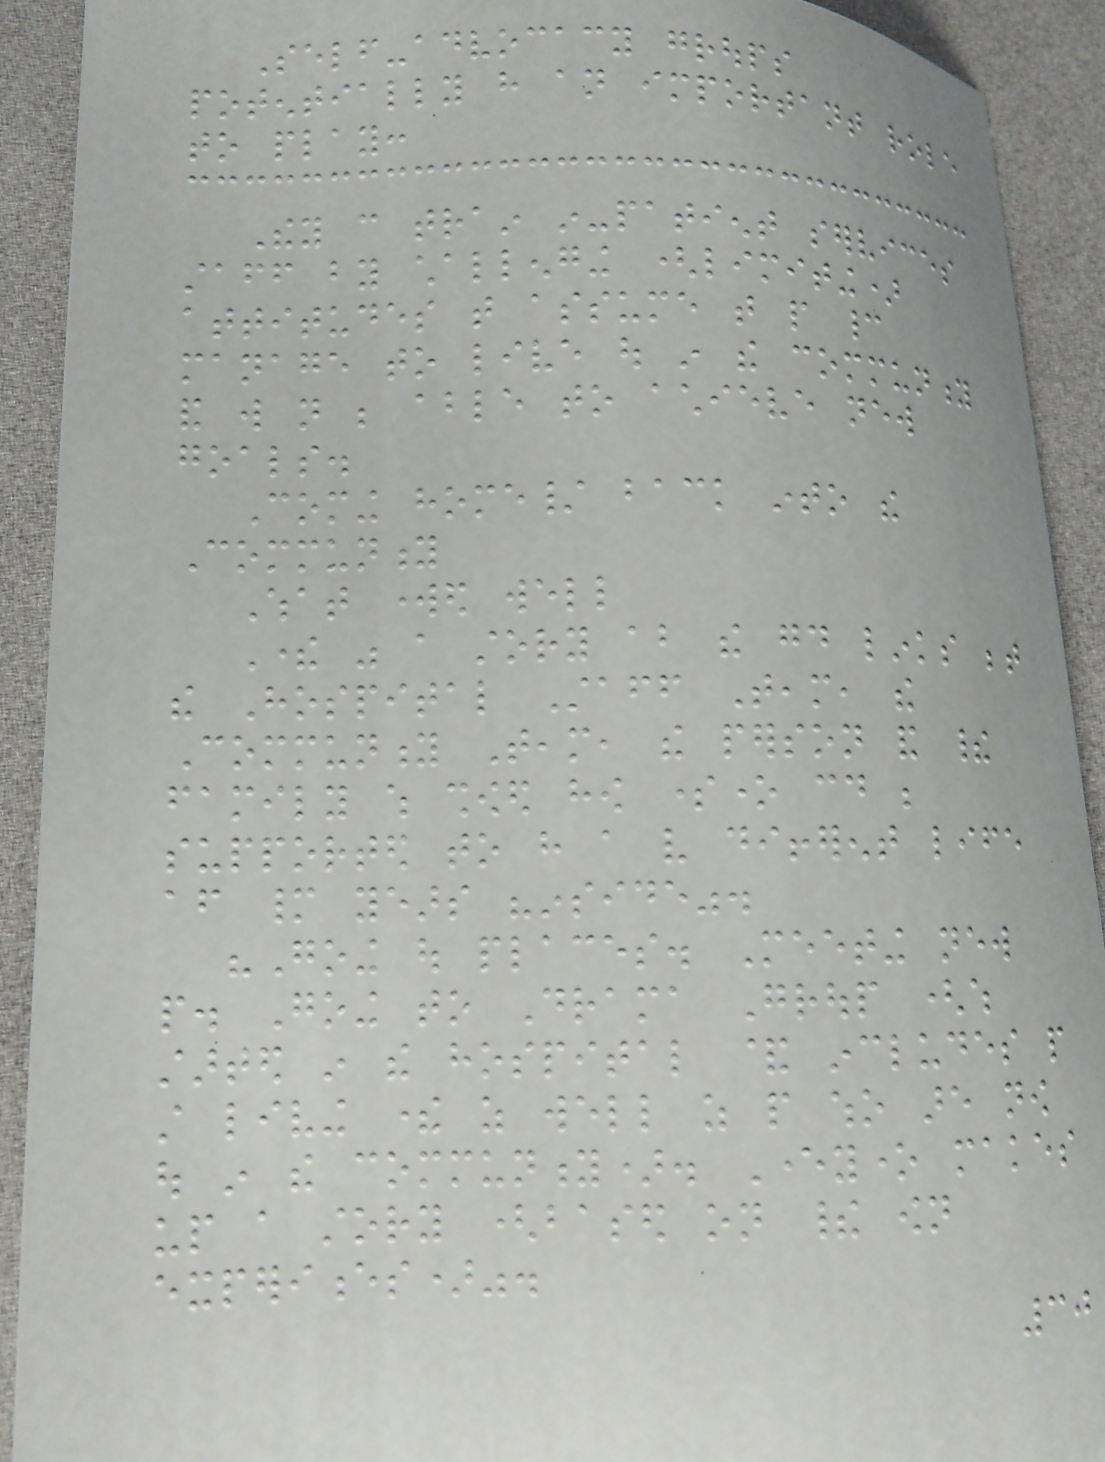Self-advocacy groups
potentially have an important role
to play:
They can train in-patient services
staff by challenging (limiting)
attitudes that assume that people cannot
manage to live out in the community
and will not be able to achieve new
goals.
Coming home/ back into the
Community
What worked well
There was a story about the good links between
the Hospital Staff Team, the
Community Team, the person and their
family which showed how someone could be
supported to have a very different life
after many years "inside".
"Going out places. Meeting new
people. Going to Drama Group (which
started in the hospital & includes people
still living there as well as people who are now
out in the community). Everyone makes
up a story (based on their own
experiences)".
30
